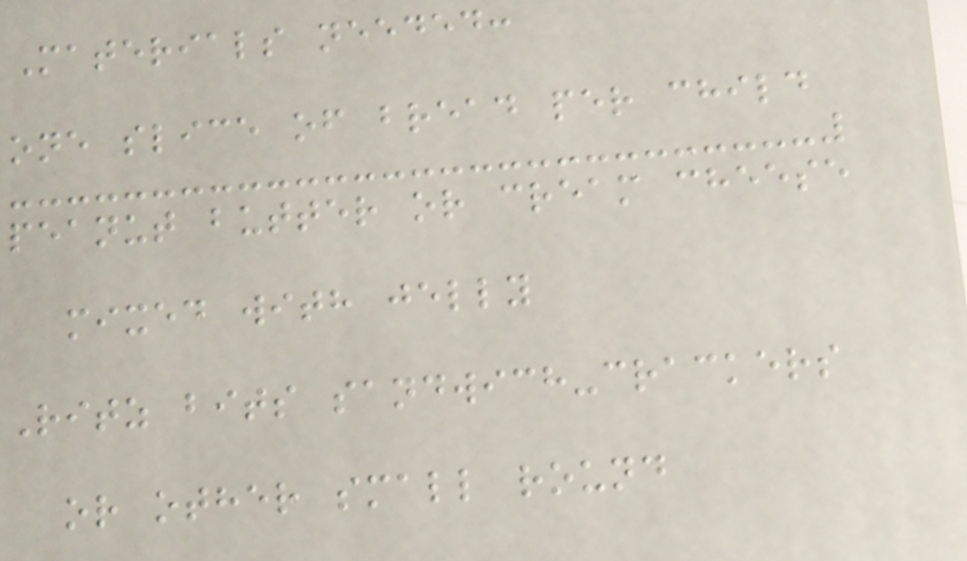Materials needed:
one slice of bread per child
peanut butter or cream cheese
mixed with jelly
Ritz bits sandwich-crackers
or other small round
